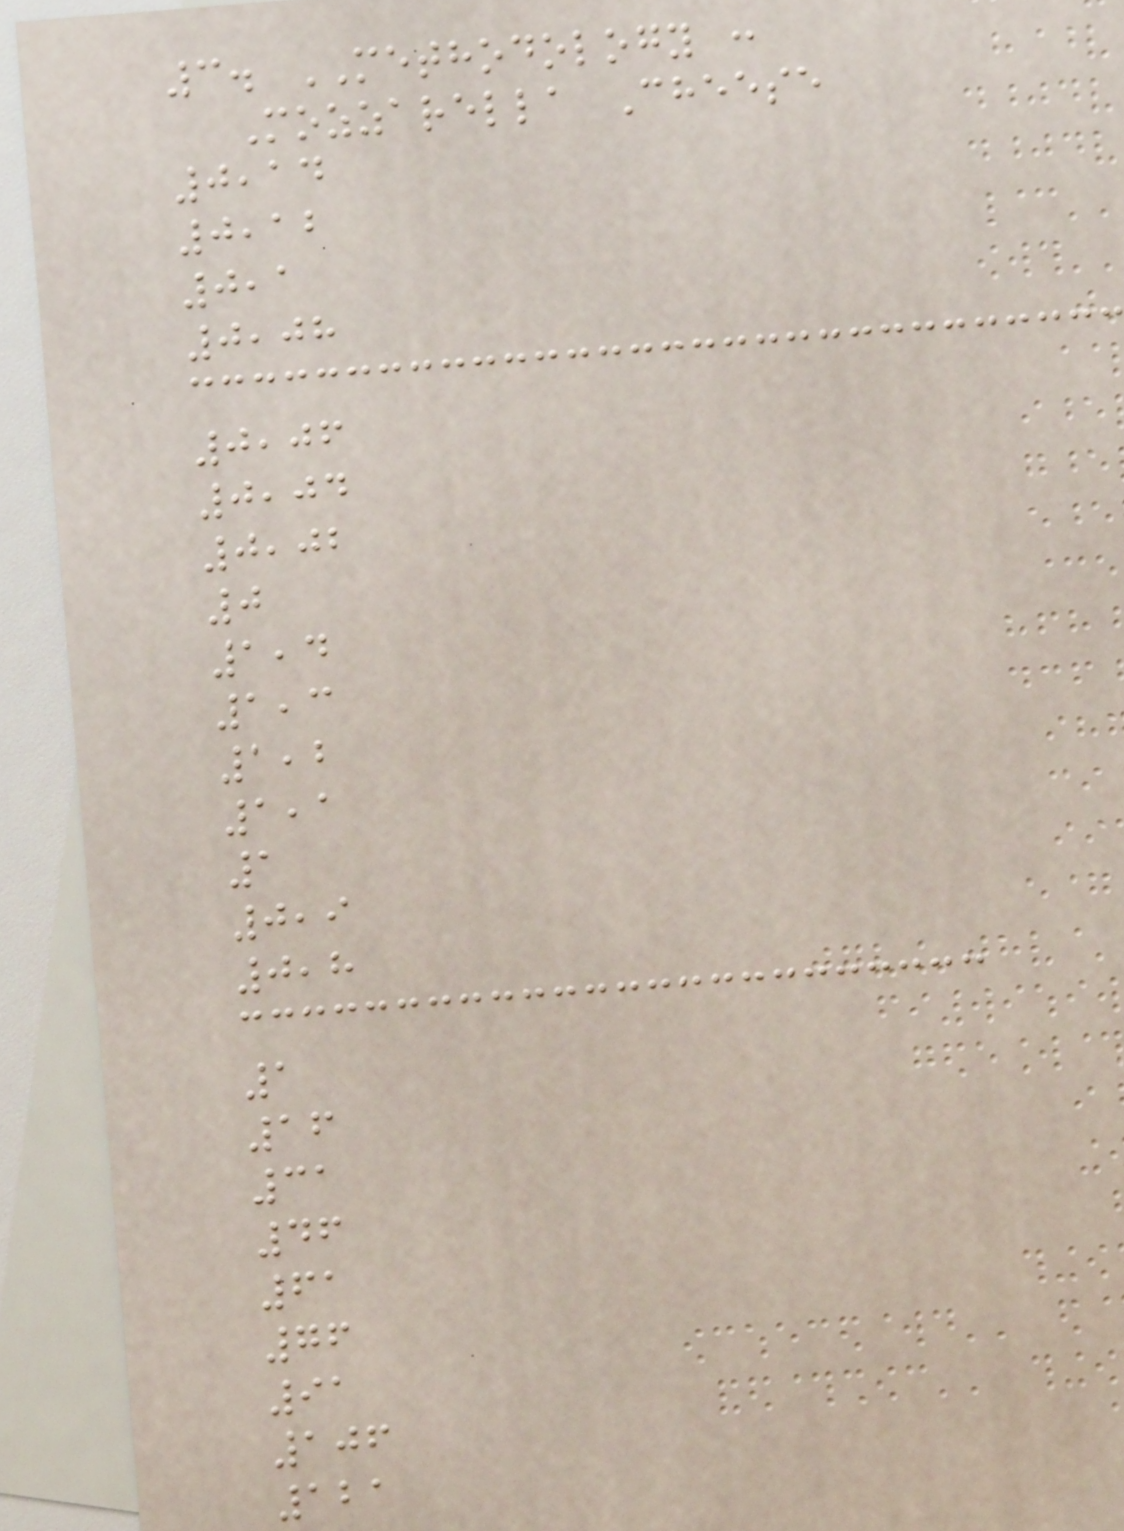3. METHODOLOGY :
Mozzarella Cheese
0,14
0,12
0,1
0,08
0,06
0,04
0,02
0
1,4
1,3
1,2
1,1
1
0,9
0,8
1
16
31
46
61
76
91
106
121
